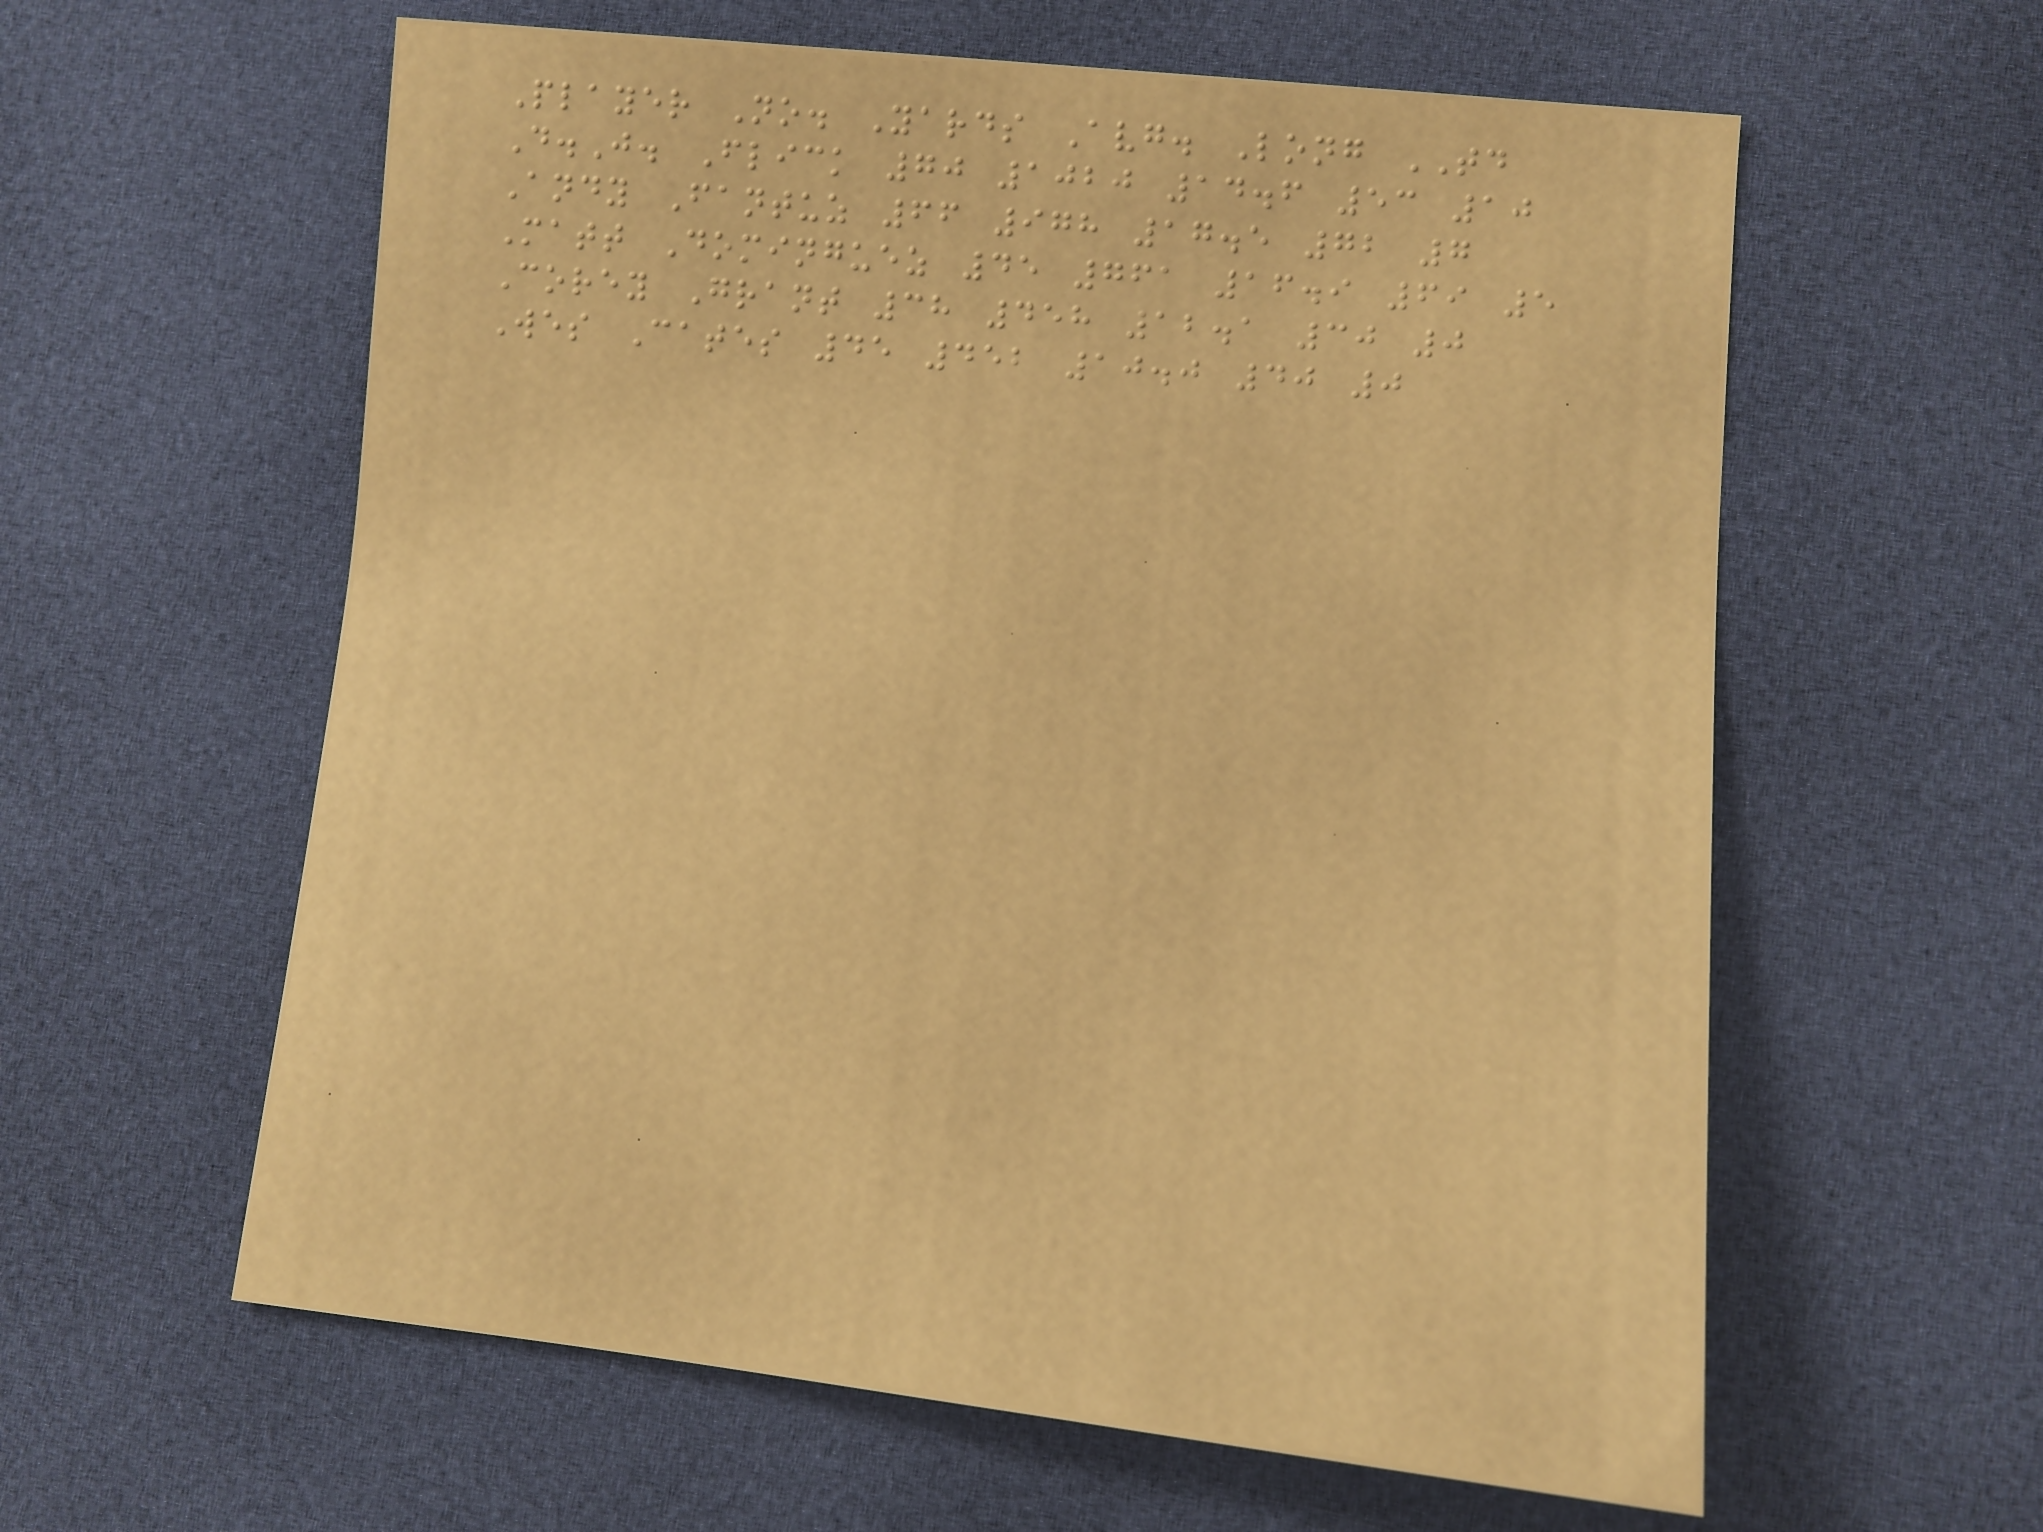Player No. Yards Avg. Long TD
D.J. Flick 70 1020 14.6 53 10
Andy Fantuz 66 978 17.5 72 7
Matt Dominguez 45 761 16.9 69 5
Corey Grant 38 458 12.1 30 0
Wes Cates 45 452 10.0 40 0
